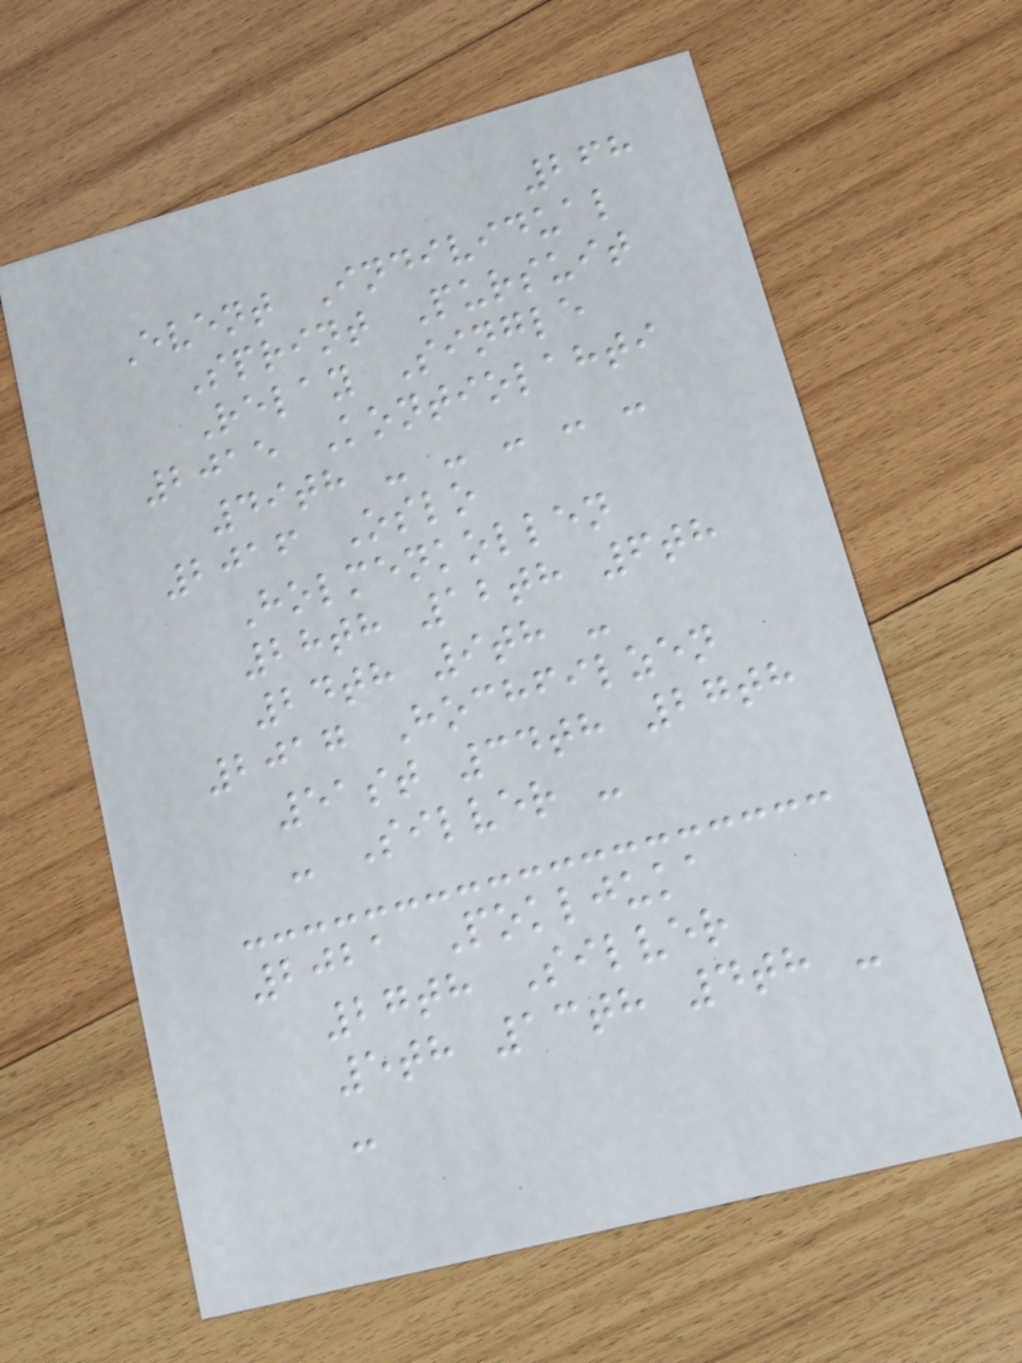268
Event Individual
Sprint Pursuit
Relay Single
2015 Kontiolahti
49th - - - - -
2016 Oslo
Holmenkollen
28th 12th 6th
24th 9th -
2017 Hochfilzen
51st 34th 27th
- Silver -
2021 Pokljuka
27th Silver
5th 13th 4th -
-
